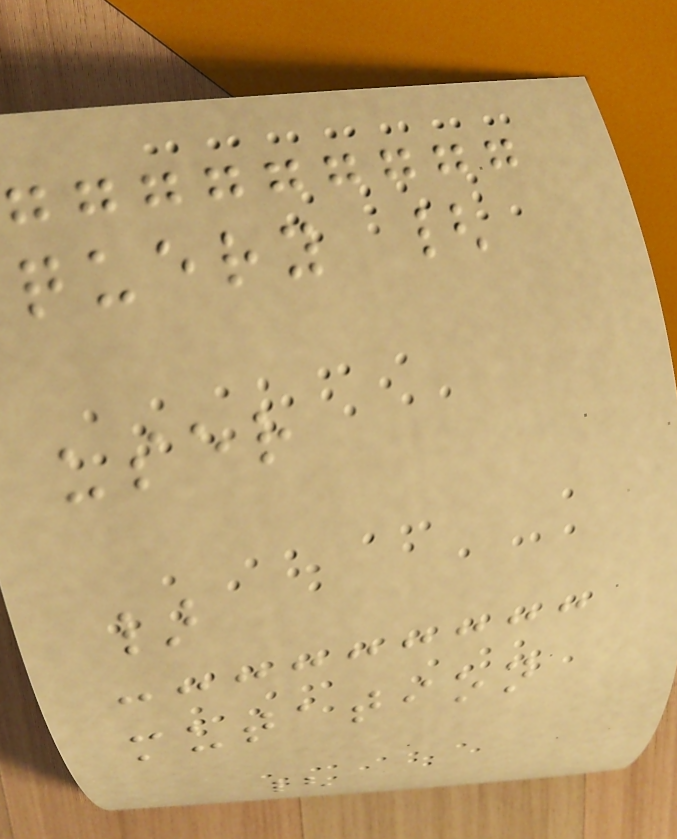query {
user
}
mutation
{
